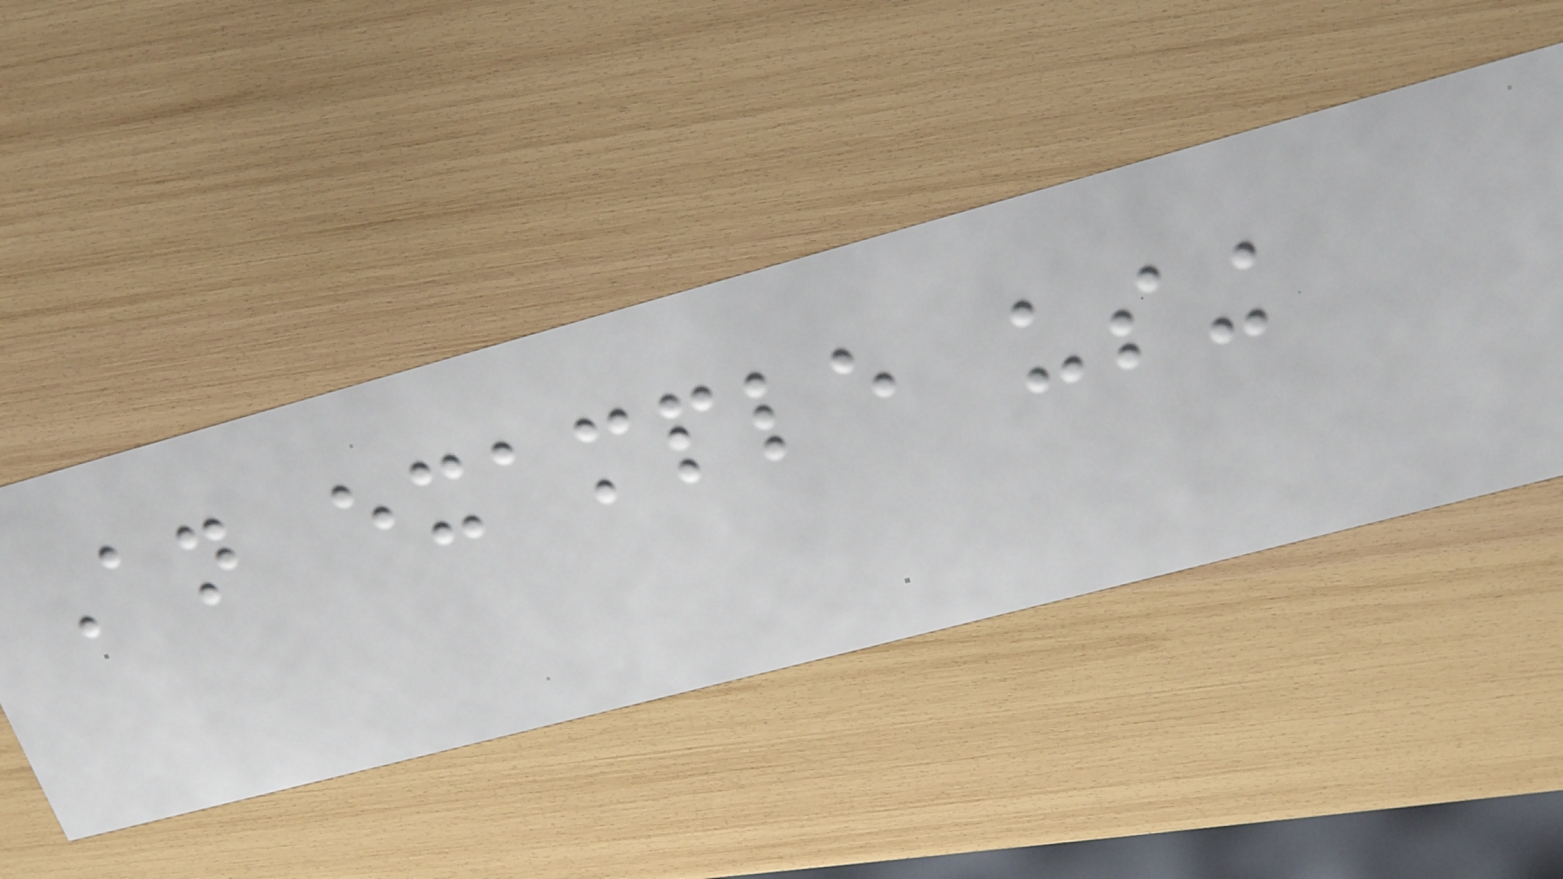An example using
